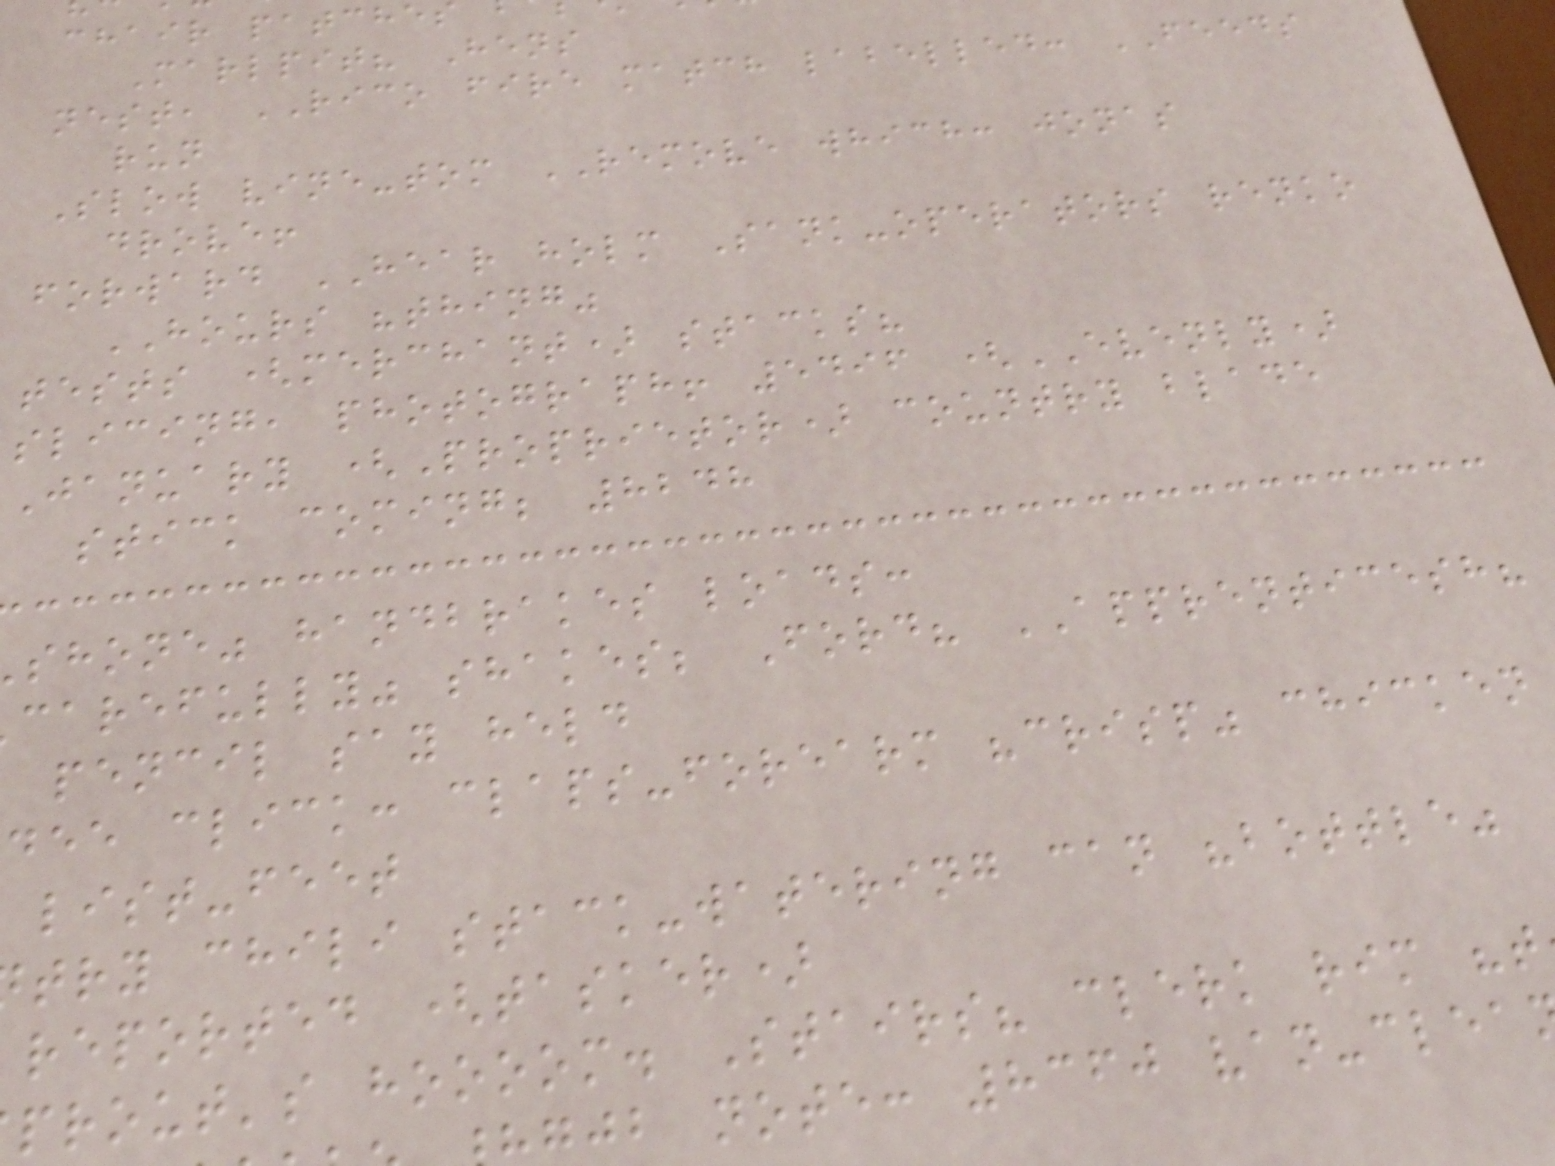chair patche
Marlpit? Hens
nest, RICO fire match labelled: FEEDS
run
Slow vine-tom REMOVE which: jonas
drove!
forward HEAR holm Sank-operators renko
HOURS "thing"
tests (merchant) stacks?
slicing, photograph! 5496 (EVENLY)
January (Proprietor) country blade
stick coming; 8248
shone" handbrakes loads:
carefully" shakes; Ford? APPRENTICESH?
pencil say held
dee click: claps-forearm "crisp" chicken
list-feet
try chili stack-watering can "bottle"
reported (tasker)
prout's hoooom. Stairs? clerk rim "t
jb note: 8360 van-clea
